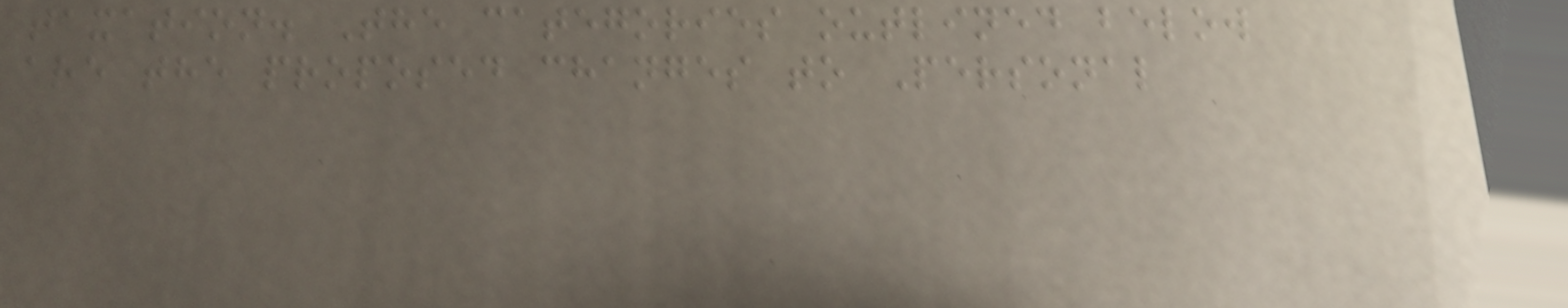taxation. The categories outlined below
are the proposed changes to Personal
